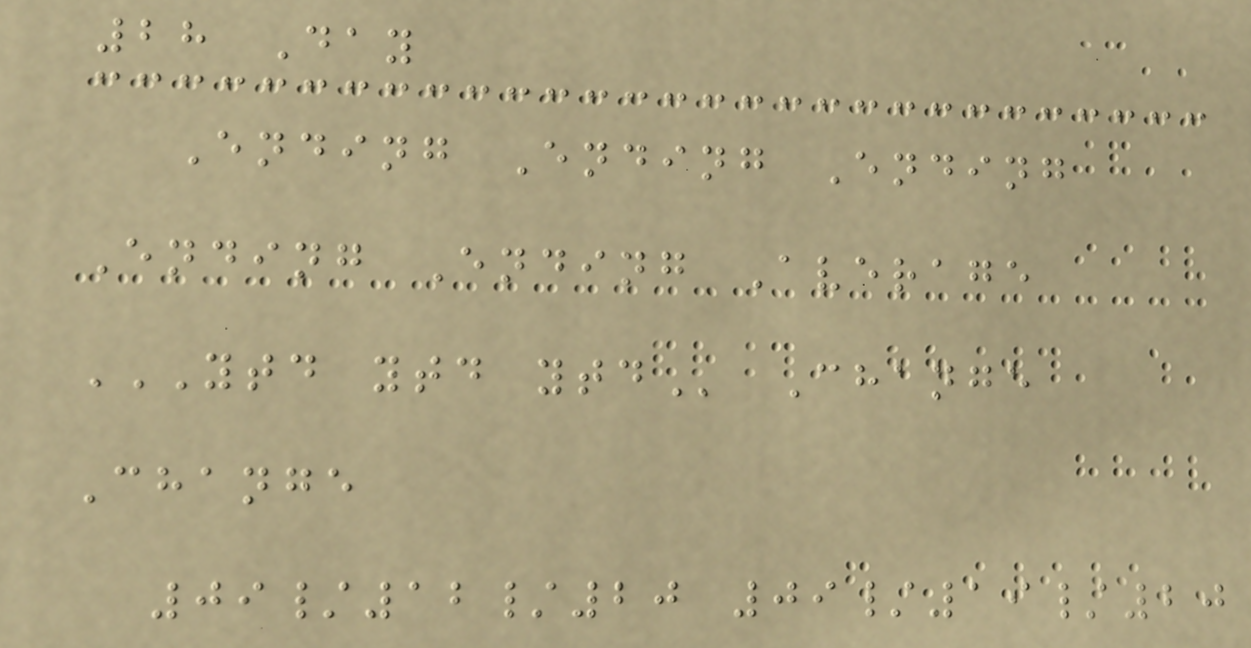28 Day
Ending Ending Ending
Ending Ending Average
YTD YTD YTD Change
Change
09/12/20 09/19/20
